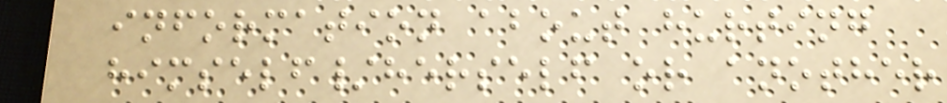information about hurting
himself/herself or another
